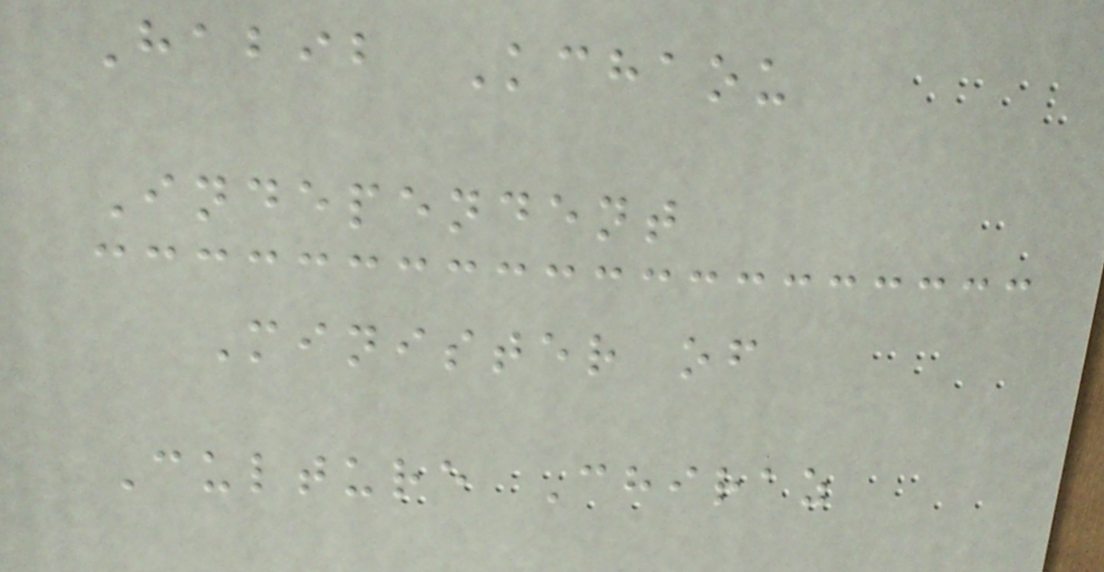Habib Kchaou
Independent
Minister of
Culture Chiraz
